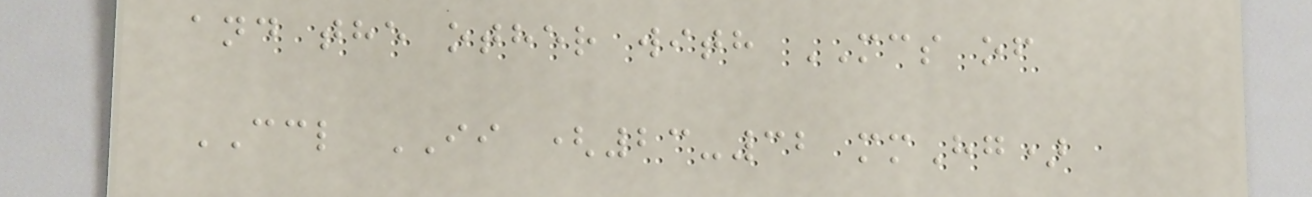and the other with MCS of
CCL II (23-32 mmHg)
